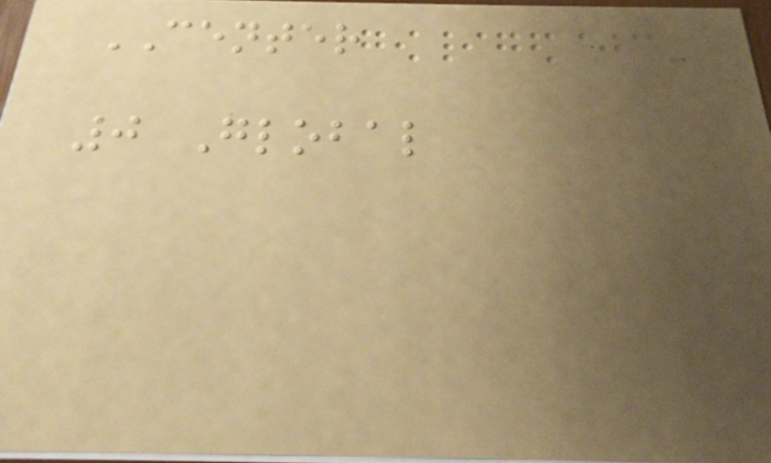CENTER
0 Global
